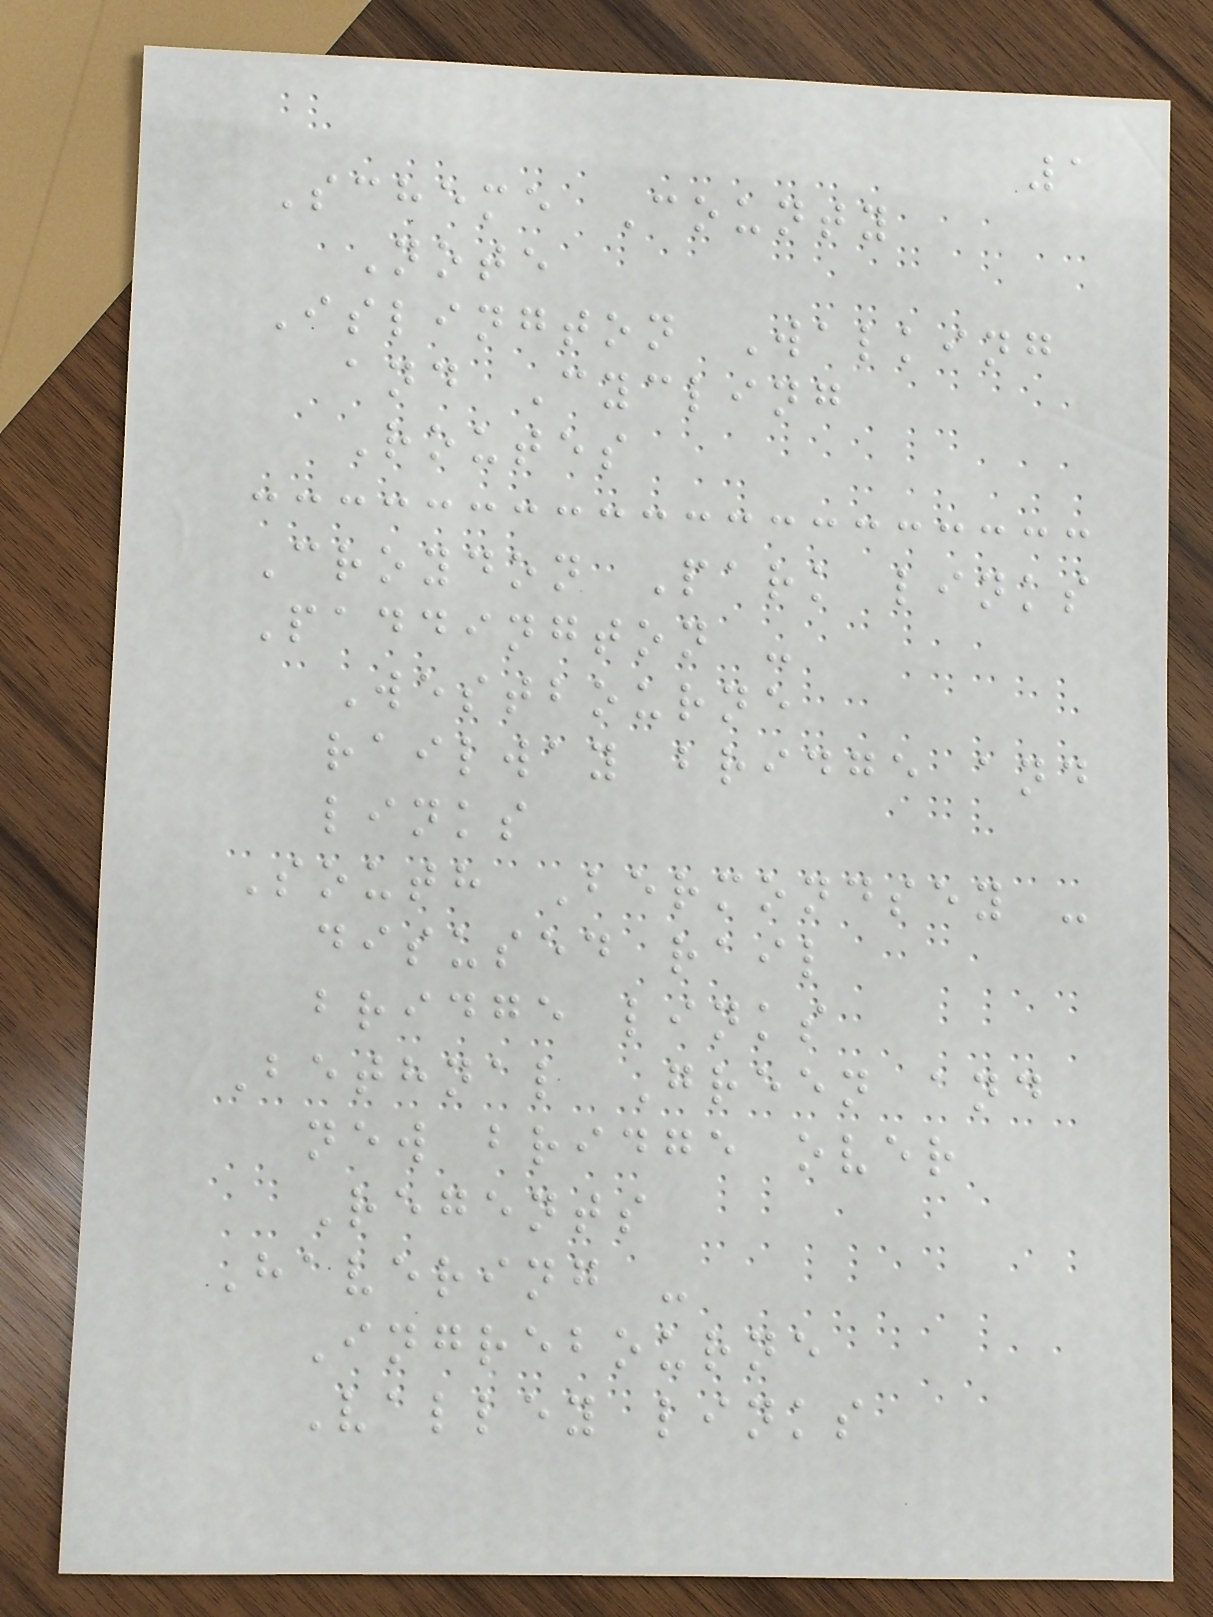1
Scheme County
Note
Islington Walking
and Cycling
Routes
Croydon Park links
Paddington -
Westbourne
railway bridge and
links
South Bermondsey -
disused rail
bridge links
Bethnal Green and
new bridge over
Regents
Havering -
Ingrebourne
Valley links
